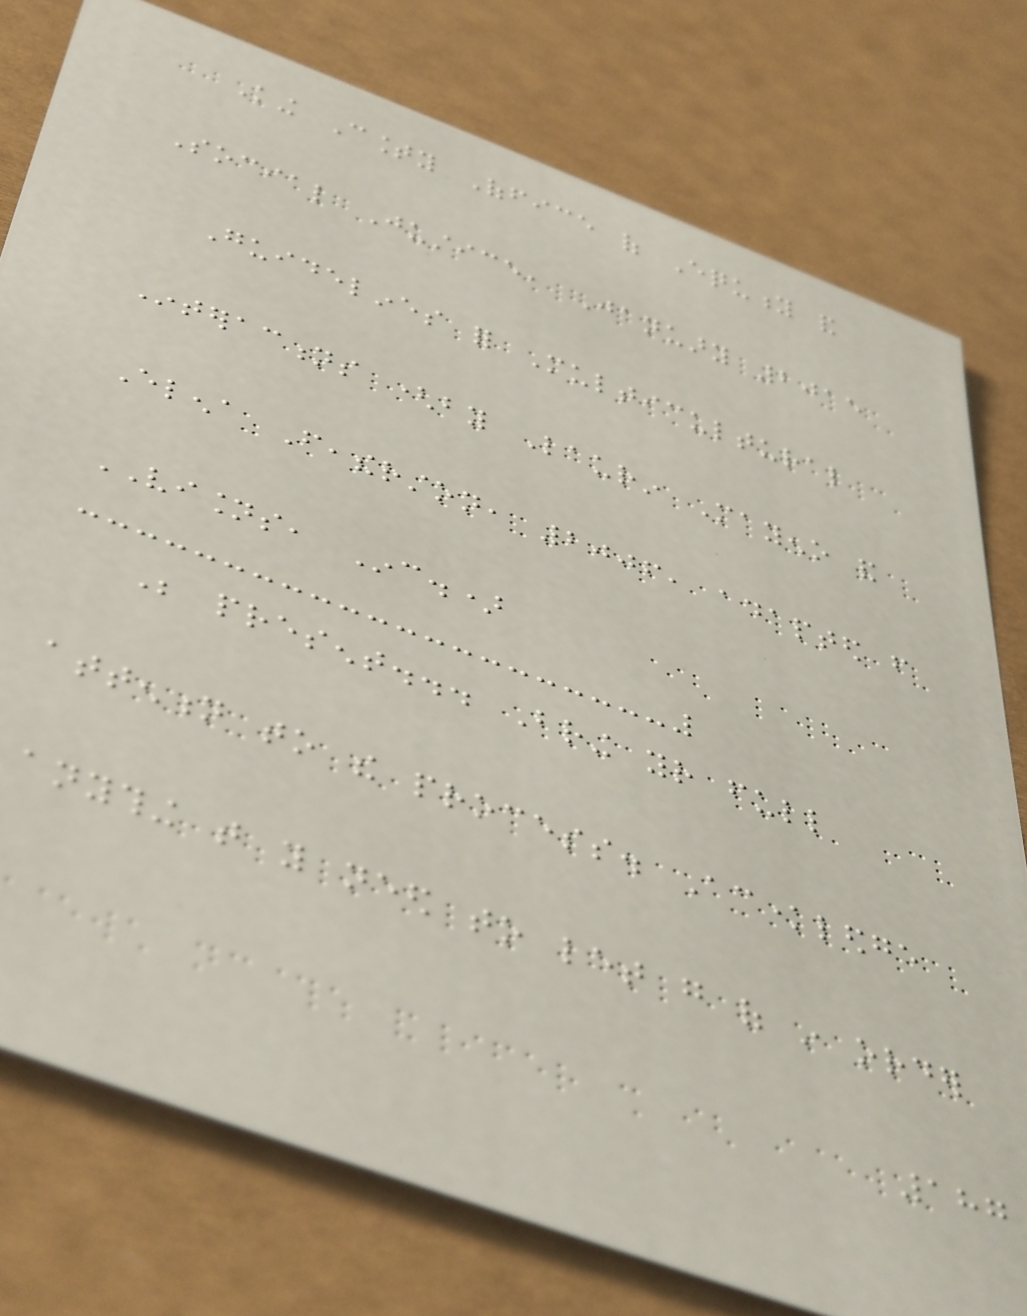King County Office of Equity and
Social Justice, January 2015
Guidelines for Multicultural
Interactions (by Laurin Mayeno and
Elena Featherston, 2006, adapted from
VISIONS, Inc.)
Be present... Bring your full
attention to the process. Acknowledge
anything that you need to let go of in order
187
